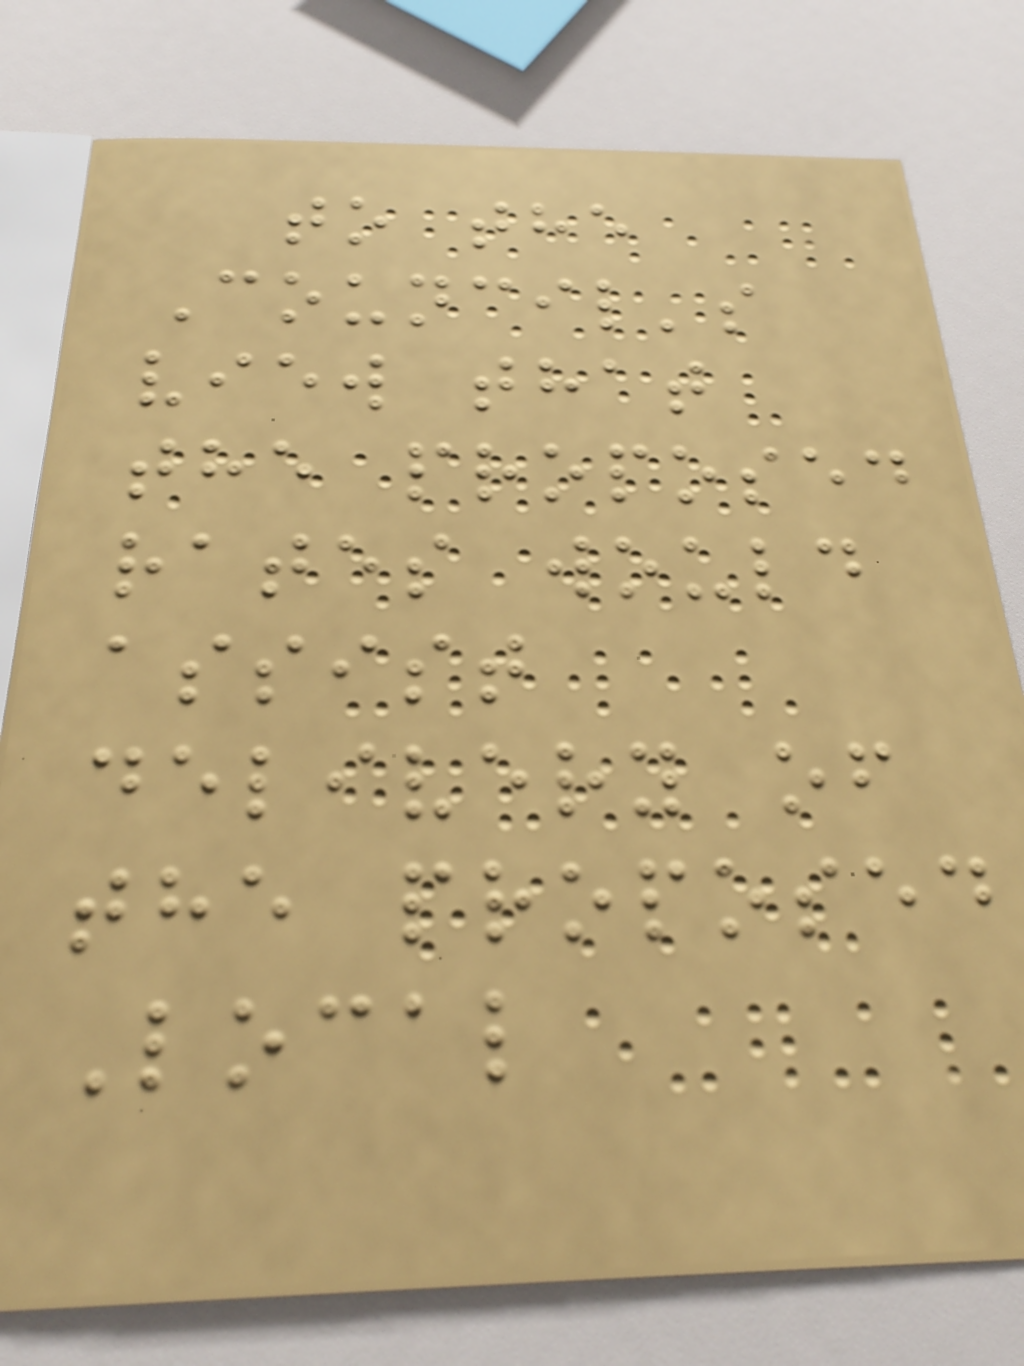to the
Council's
view that
the proposed
rates would
assist
delivery of
the proposed
Local
